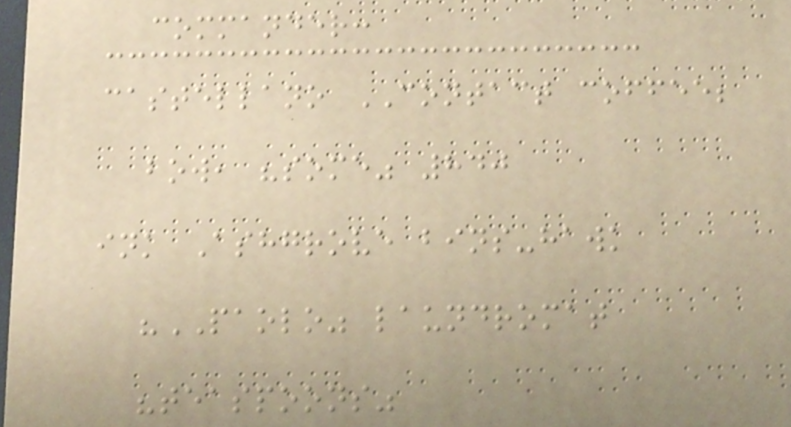commander:
castellano CONTACT coffee;
bow, "some" 840
ink Ashgrove bins-hawk
"PAOLO" laundromat
"teaspoons"
